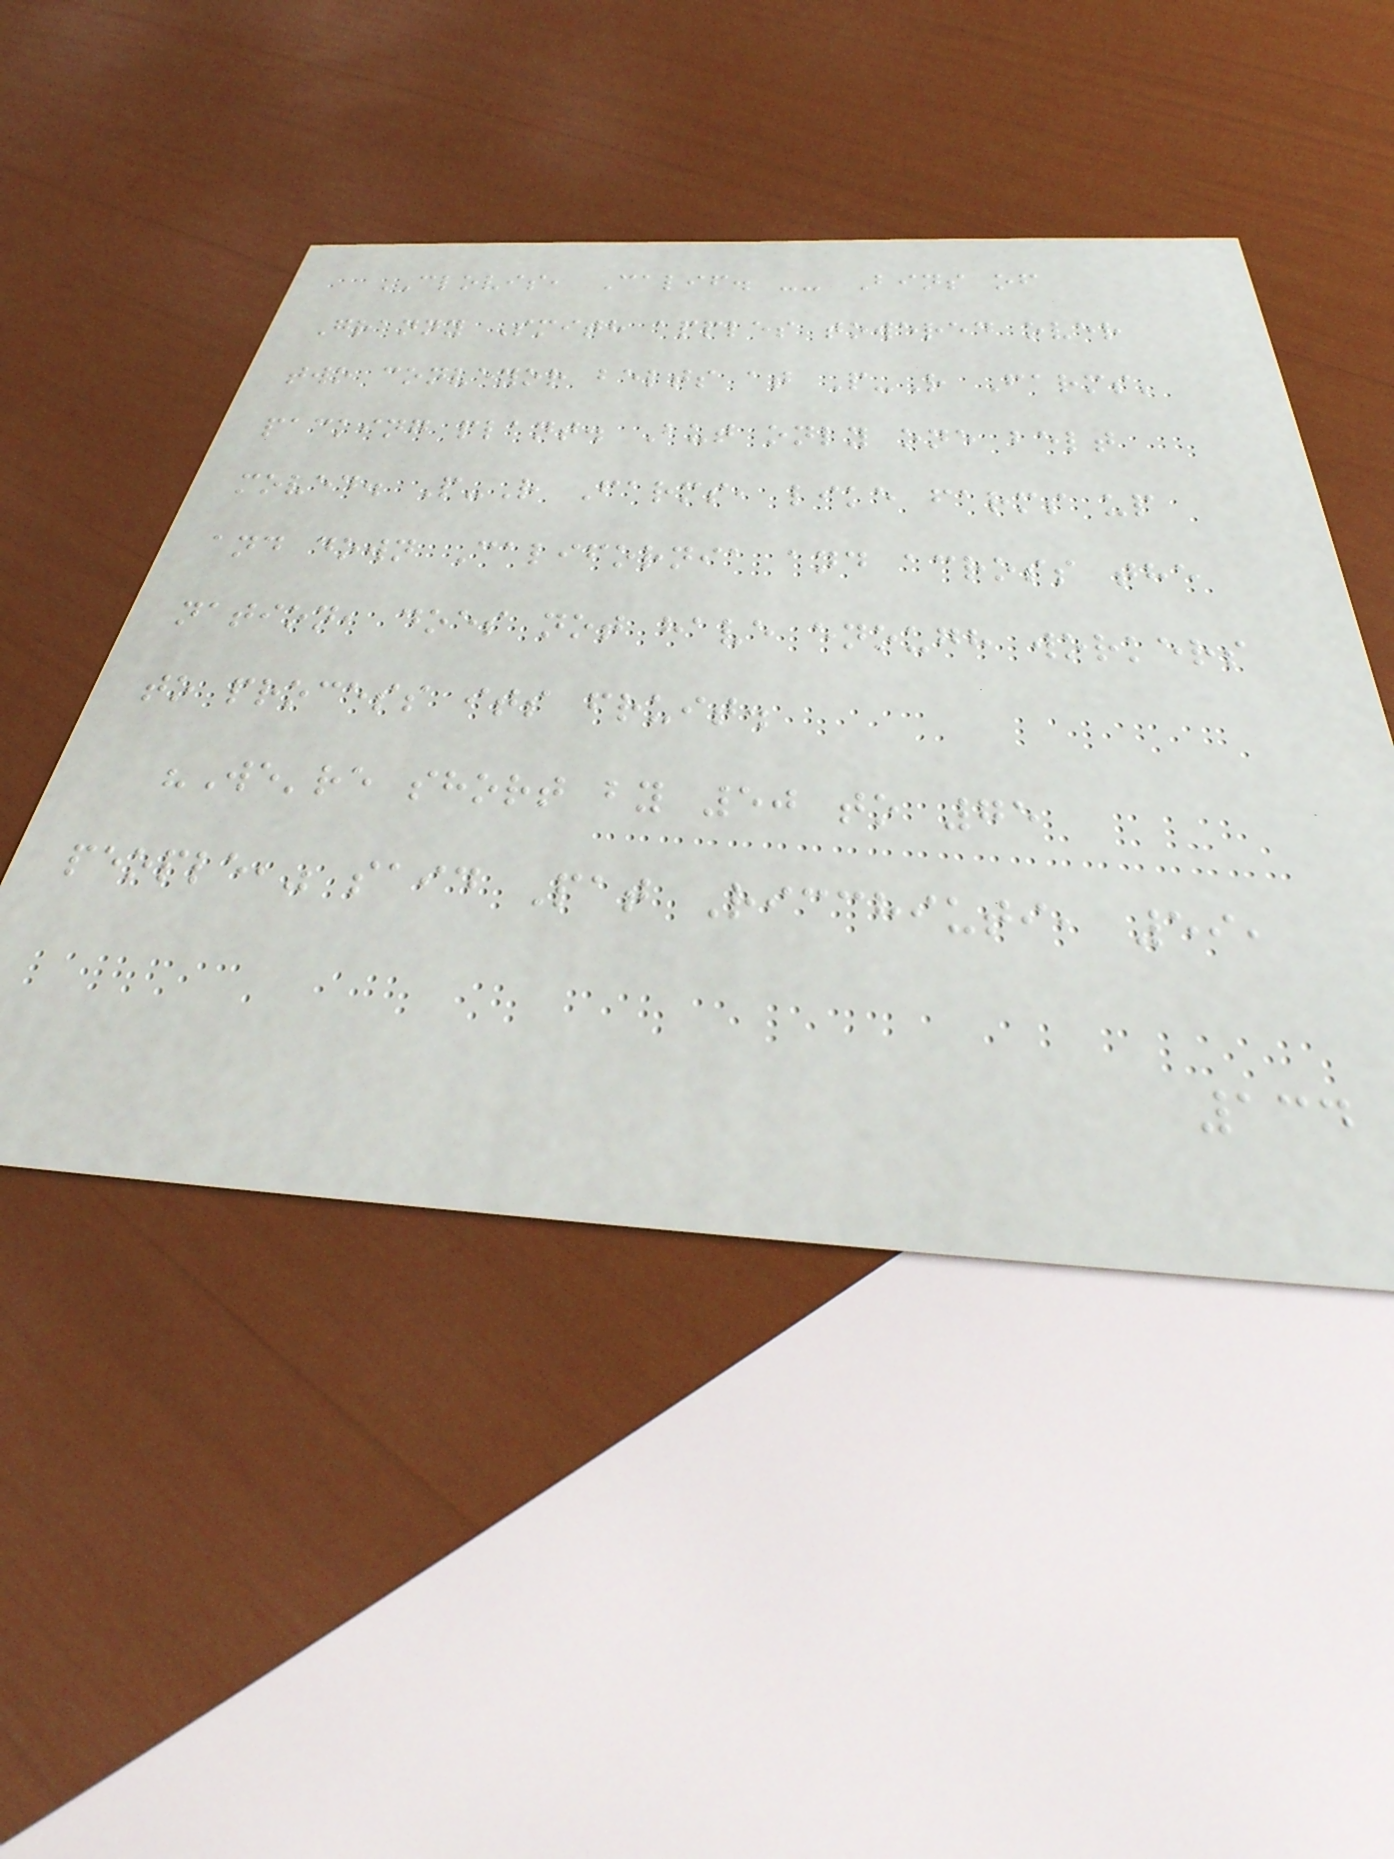CLOVIS, Calif. -- Bins of
Granny Smith apples towered over
two conveyor belts at P-R Farms'
packing plant. But only one belt
moved. P-R Farms, like farms up
and down California and across the
nation, does not have enough workers
to process its fruit.
"We're short by 50 to 75
people," said Pat Ricchiuti, 59,
134
